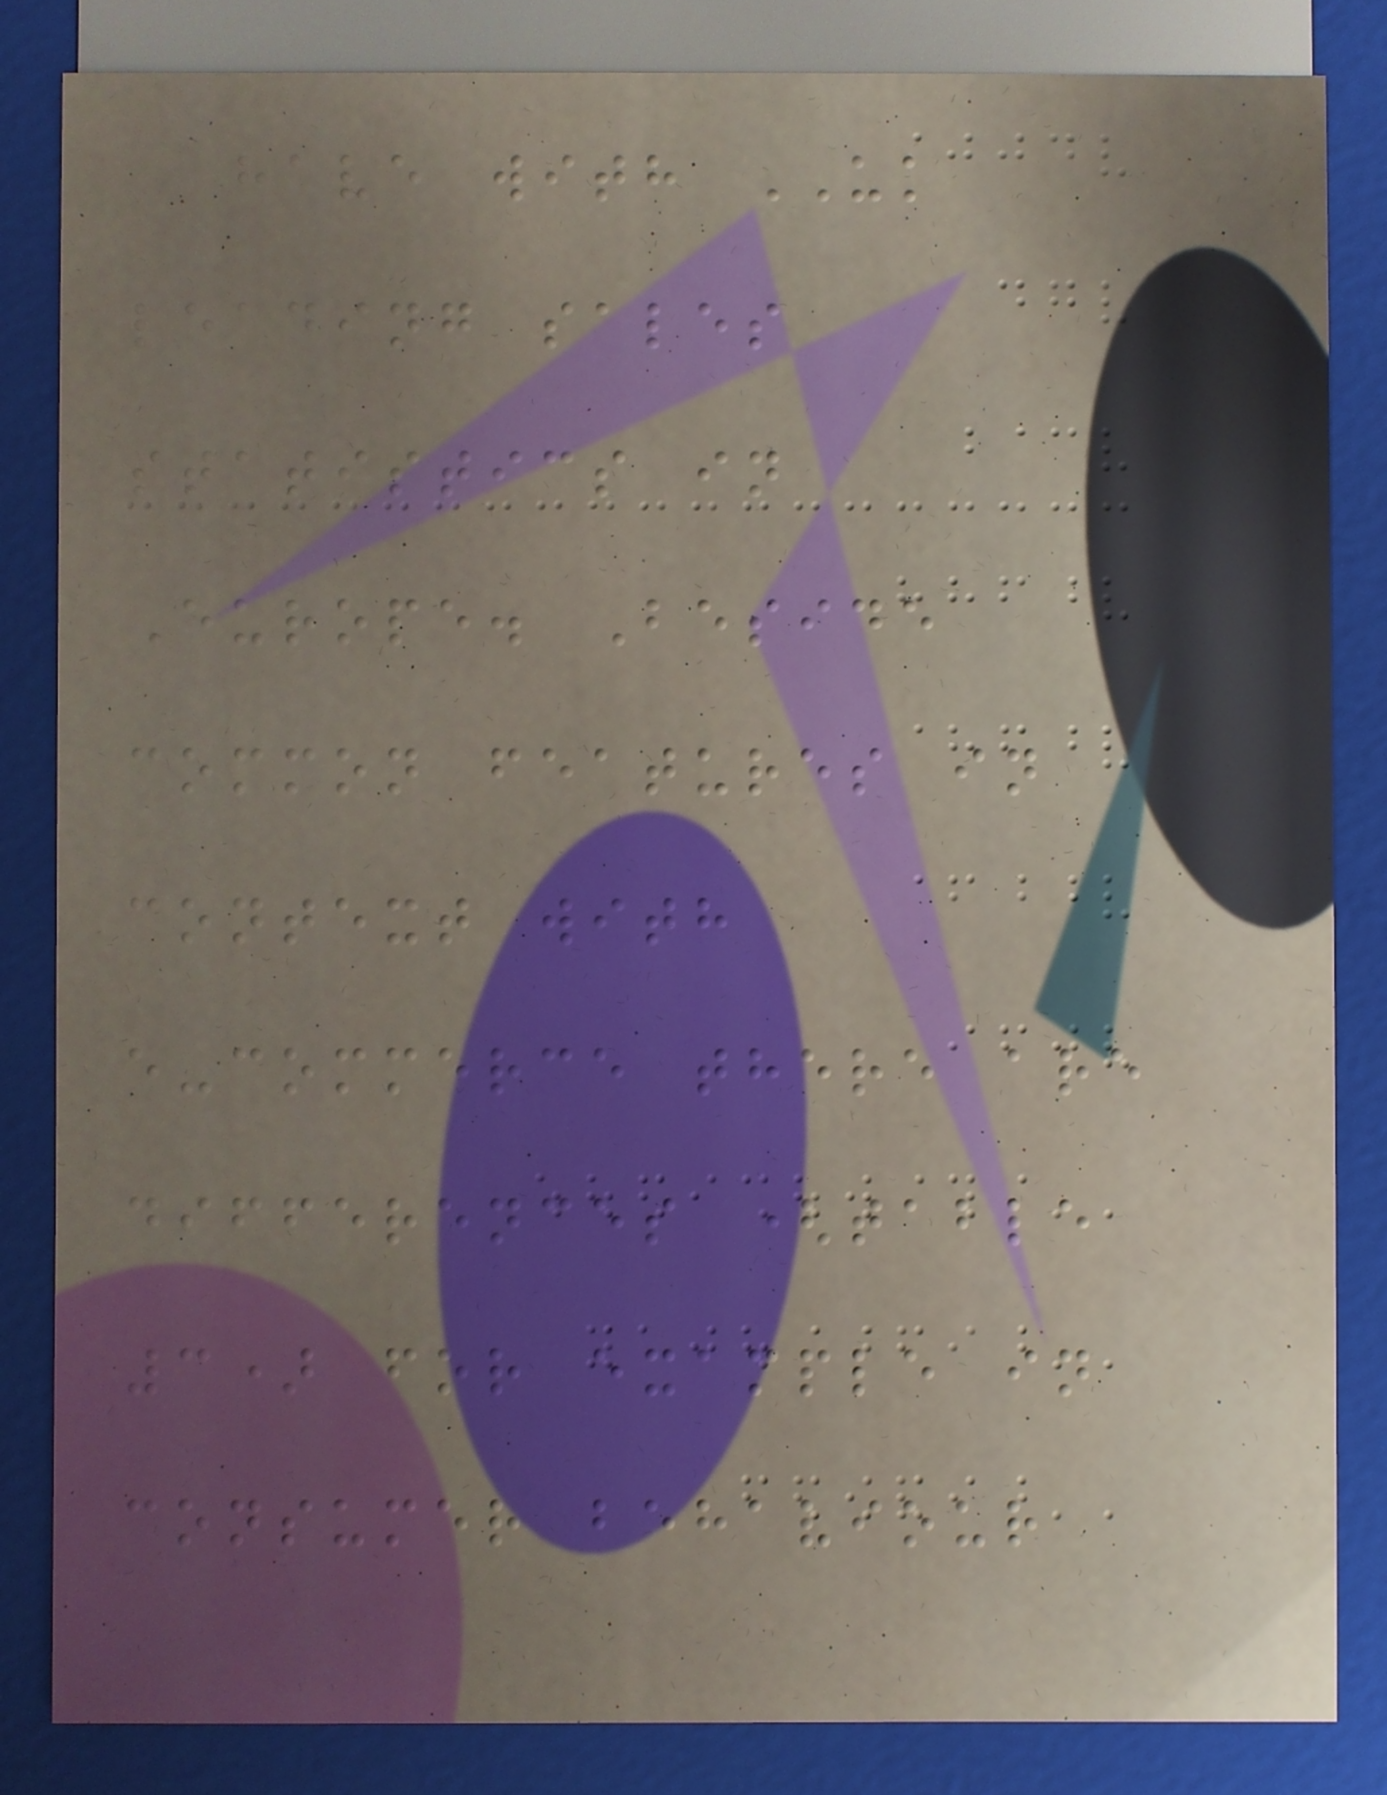have with UK
leading sales
statistics in
Europe. Beside
common features in
context with
e-commerce there are
differences (table
3) for example in
consumer behaviour
